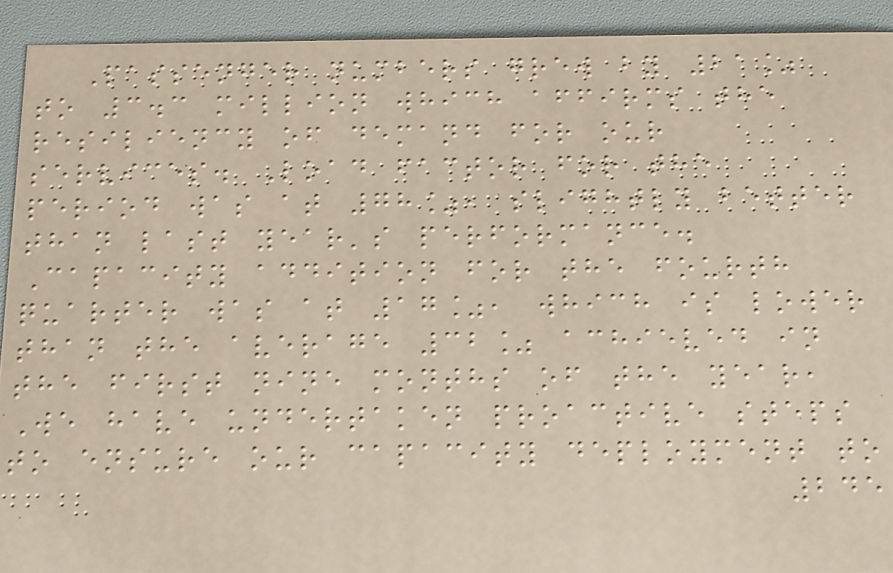Passenger numbers grew by 21%
to 3.3 million which affirms the
resiliency of demand for our
services. Load factor for the
period was at 78%, slightly better
than last year's performance.
Capacity addition for the fourth
quarter was at 17%, which is lower
than the average 32% achieved in
the first nine months of the year,
We have undertaken proactive steps
to ensure our capacity deployment to
245
